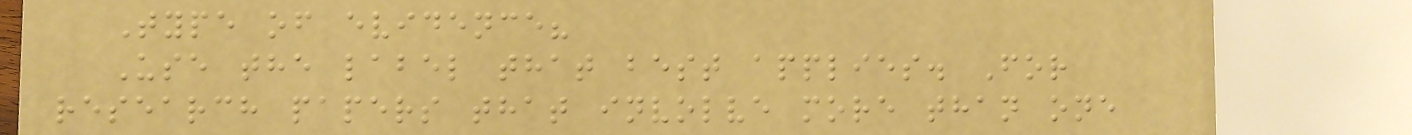Type of evidence?
Use the label that best applies. For
research papers that involve more than one
